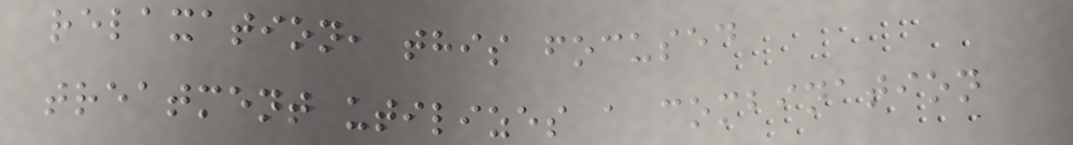relaxation, this focused
treatment utilizes a combination
